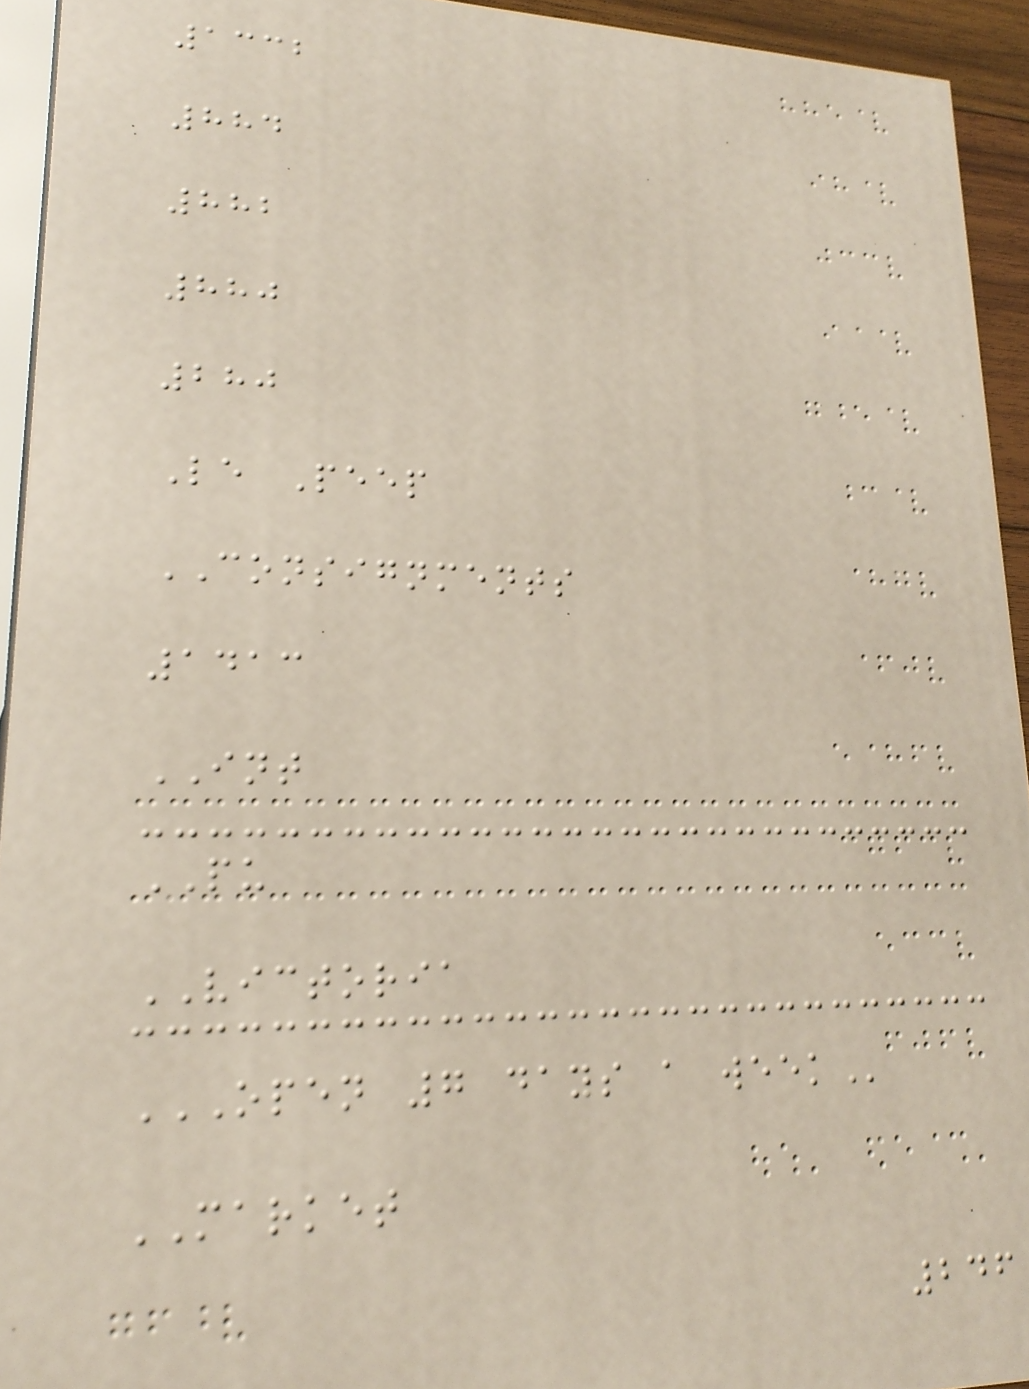1332
884
882
880
280
Le Peep
CONSIGNMENTS
1413
INT
PU
VICTORIA
OPEN 7 DAYS A WEEK
MARKET
246
